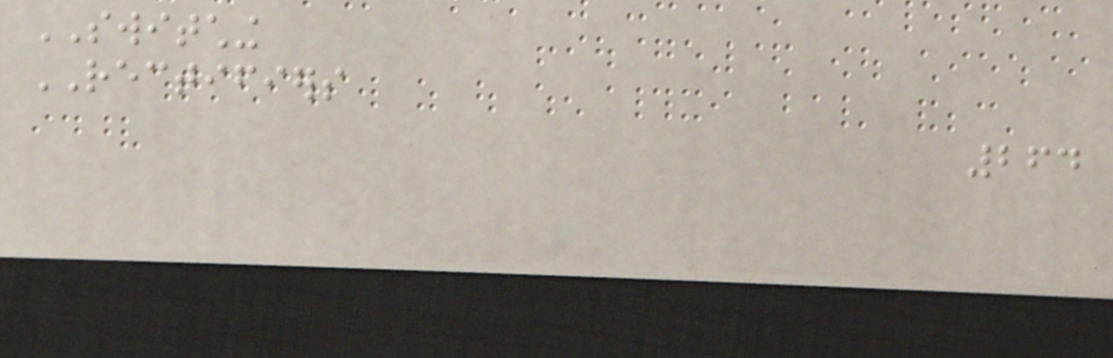SWITCHING
RECTIFIERS
264
